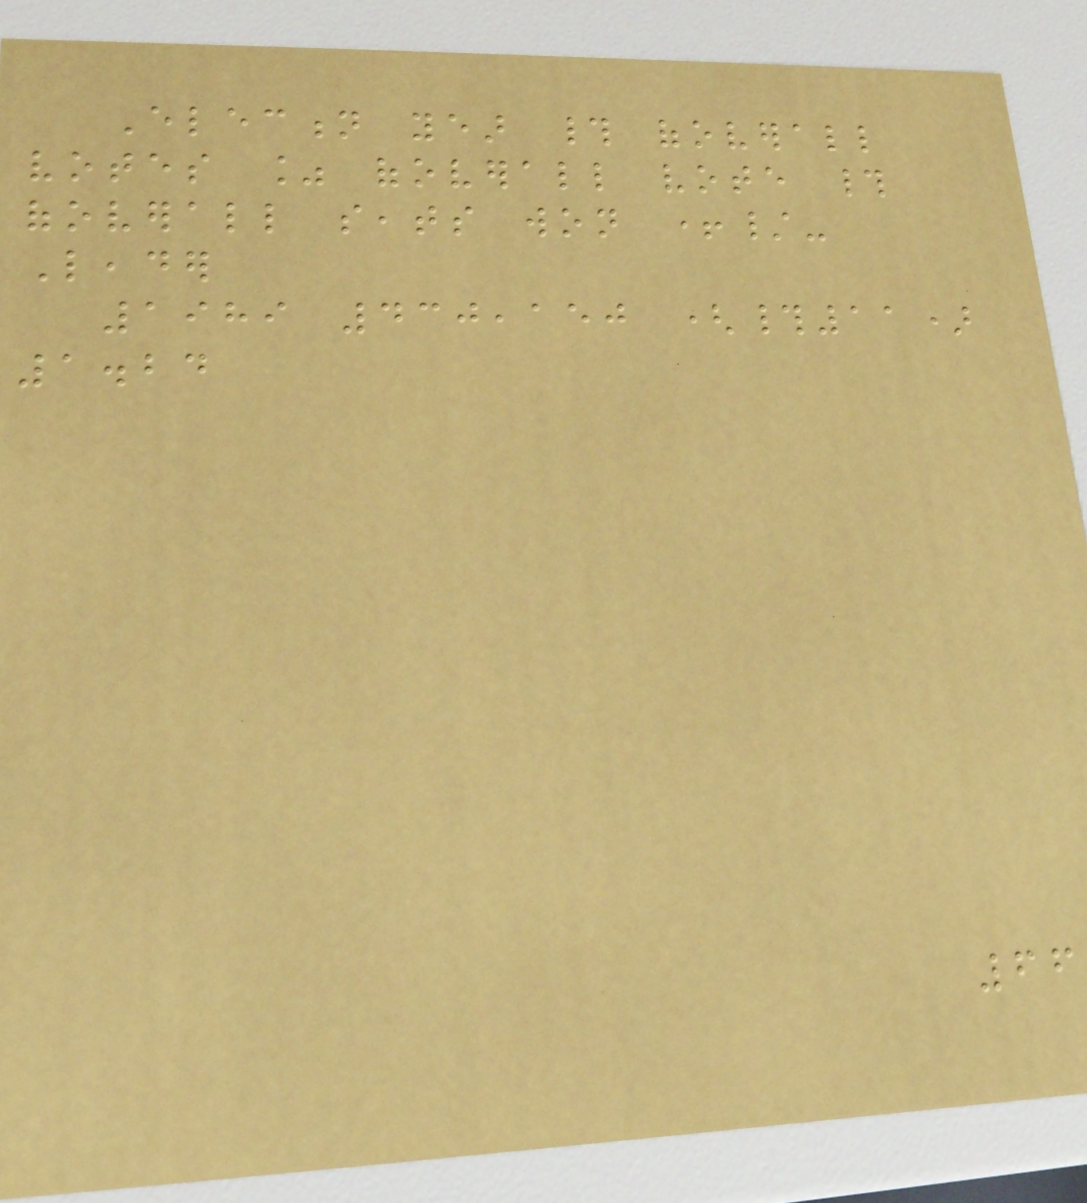Election year # ofoverall
votes % ofoverall vote #
ofoverall seats won +/-
Leader
1989 430,150 (#11)
1.24
66
